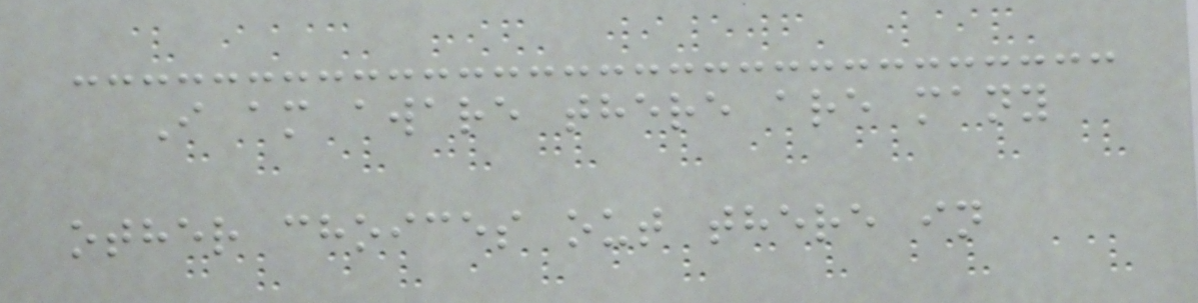I am aware there are many
other choices out there in
